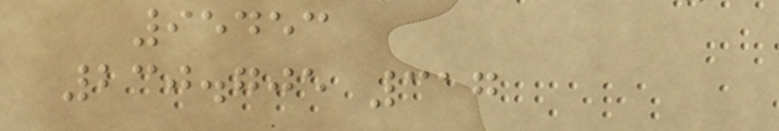95453
230.705 317
